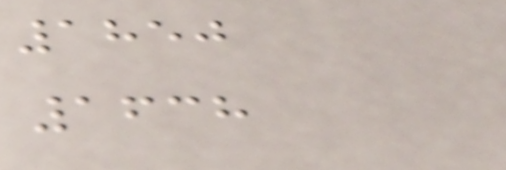1850
1638
